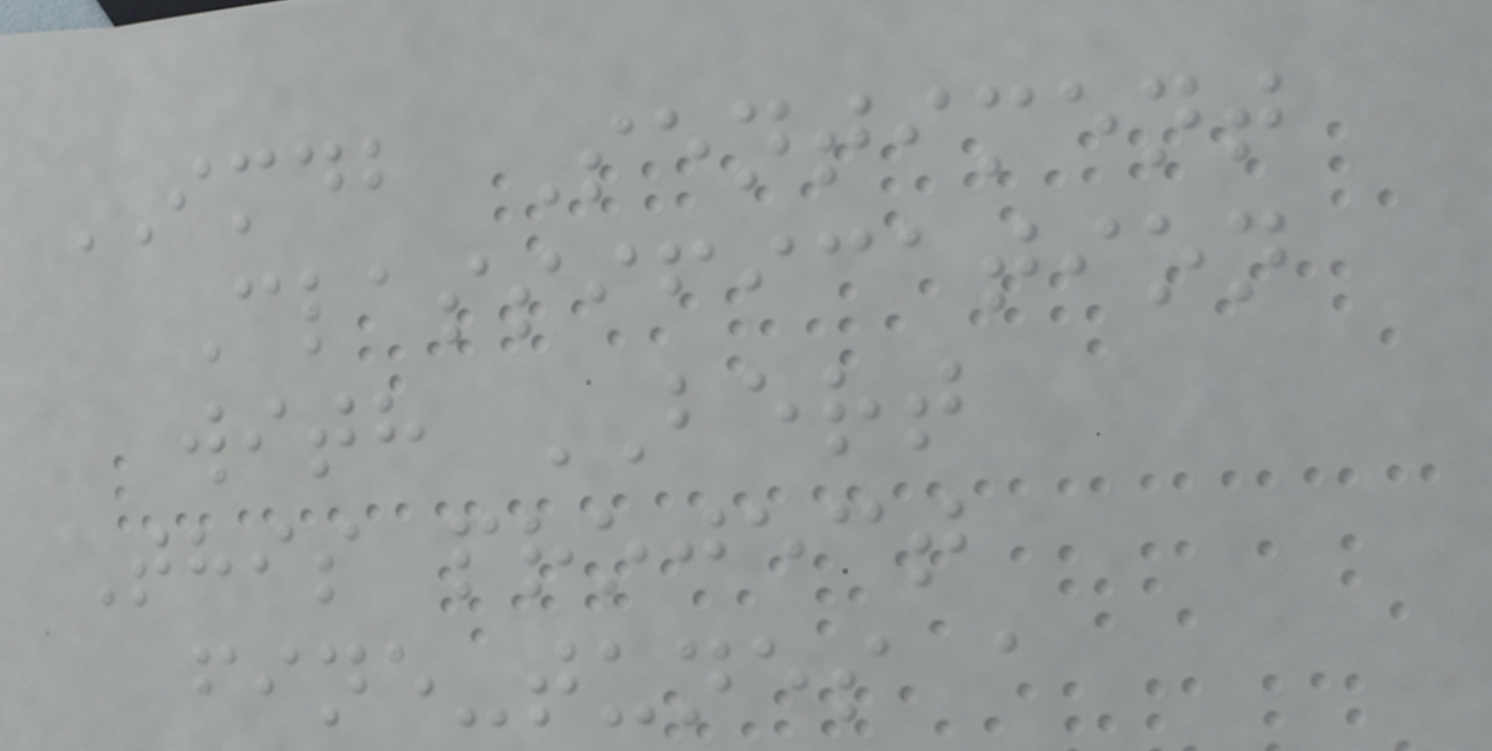IMDB Sentiment
Classification
with BERT
This project
fine-tunes a
